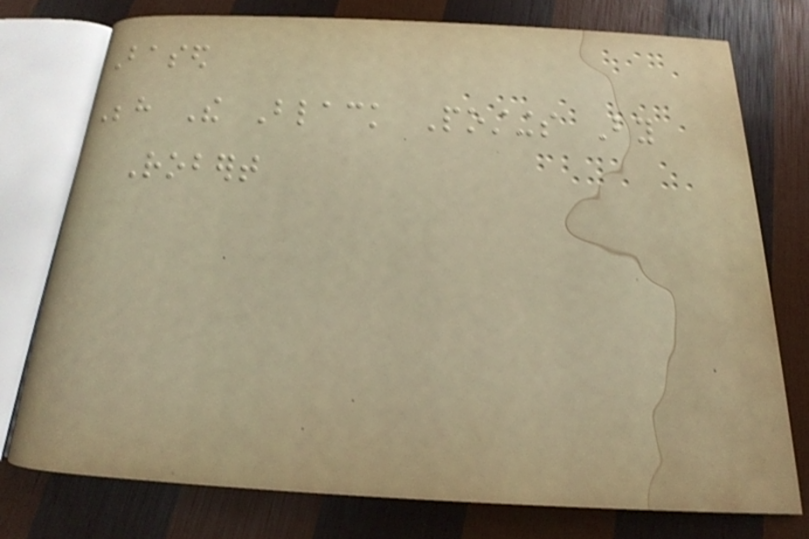Based
Behind The Black Postings By
Robert
